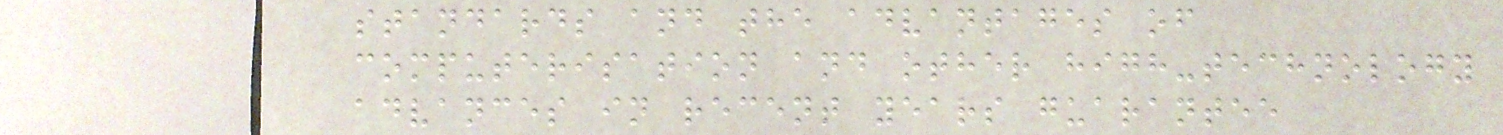standards and the advantages of
computerisation and other high-technology
advances in recent years guarantee
